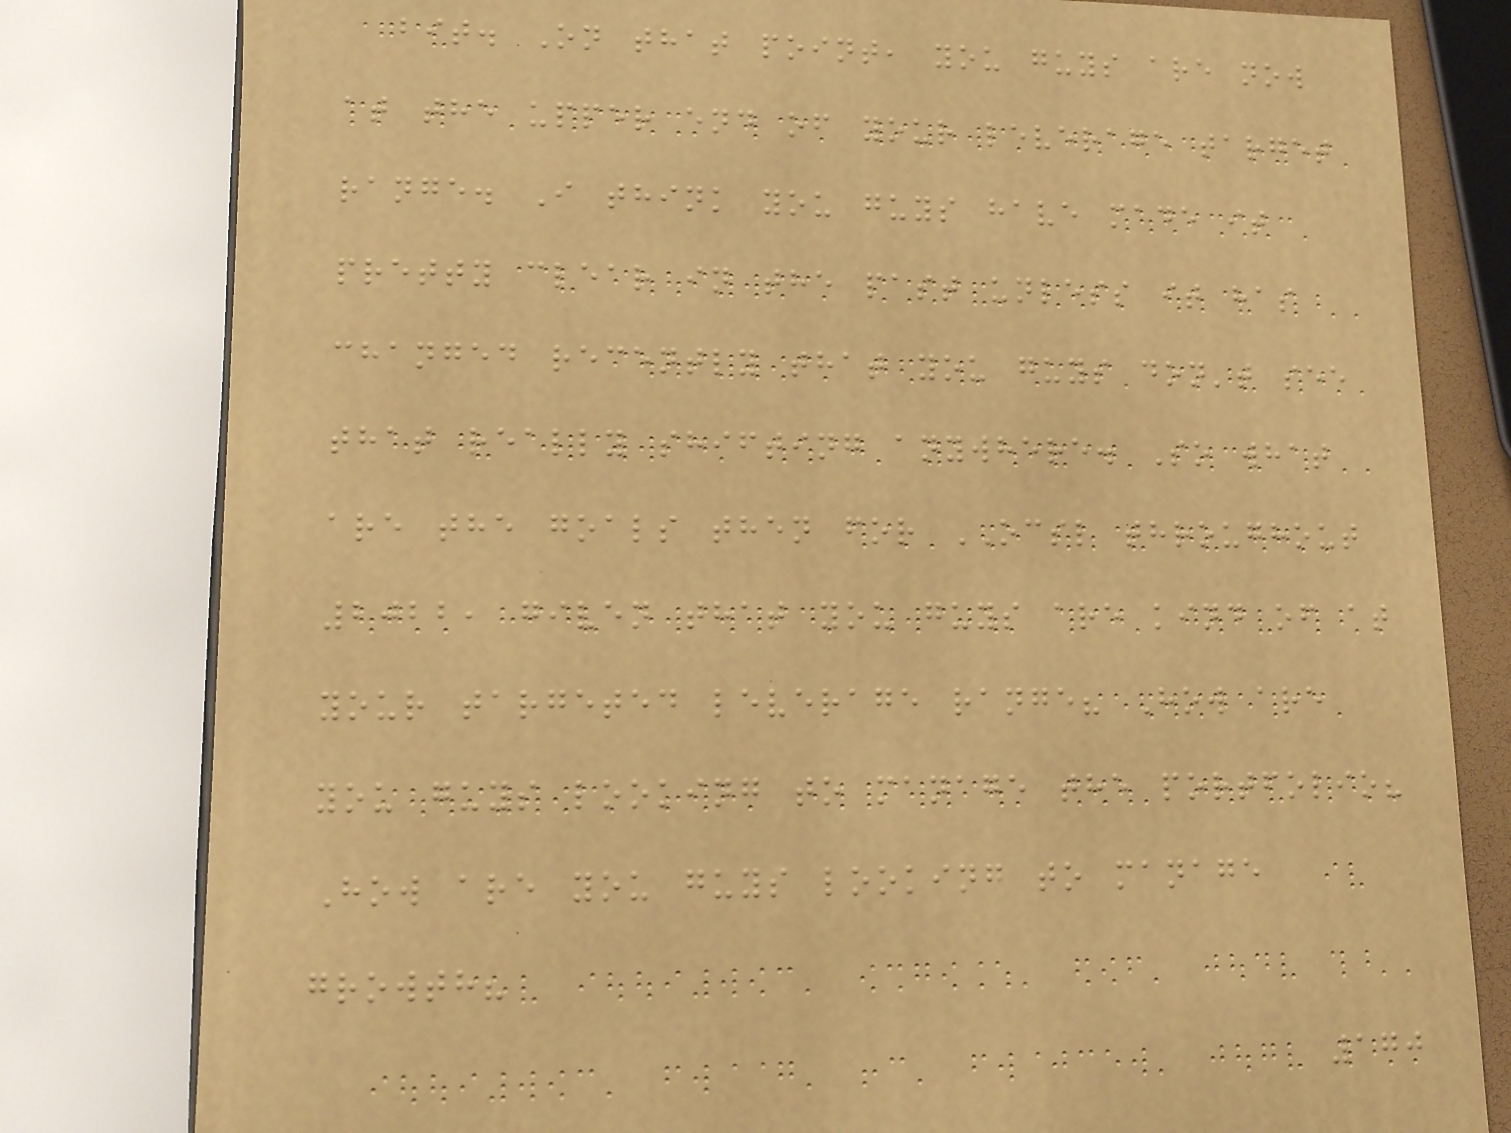bit. On that point, you guys are now
at the upper end of your leverage target
range. I think you guys have made it
pretty clear in the past unless it has
changed recently that you guys don't see
that really shifting anywhere. So what
are the goals then for OCSL throughout
2022, given that you guys are kind of at
your targeted leverage range? How are
you guys looking to manage the portfolio?
How are you guys looking to manage
growth?
170
